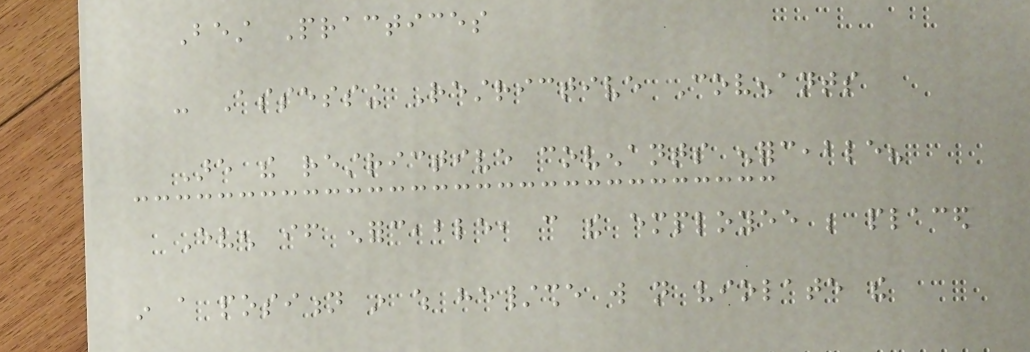Best Practices
- Assessing Restrictive Covenants
Are the restrictive covenants enforceable?
Even if enforceable, can the employee be placed
in a position in which he/she will not violate the
